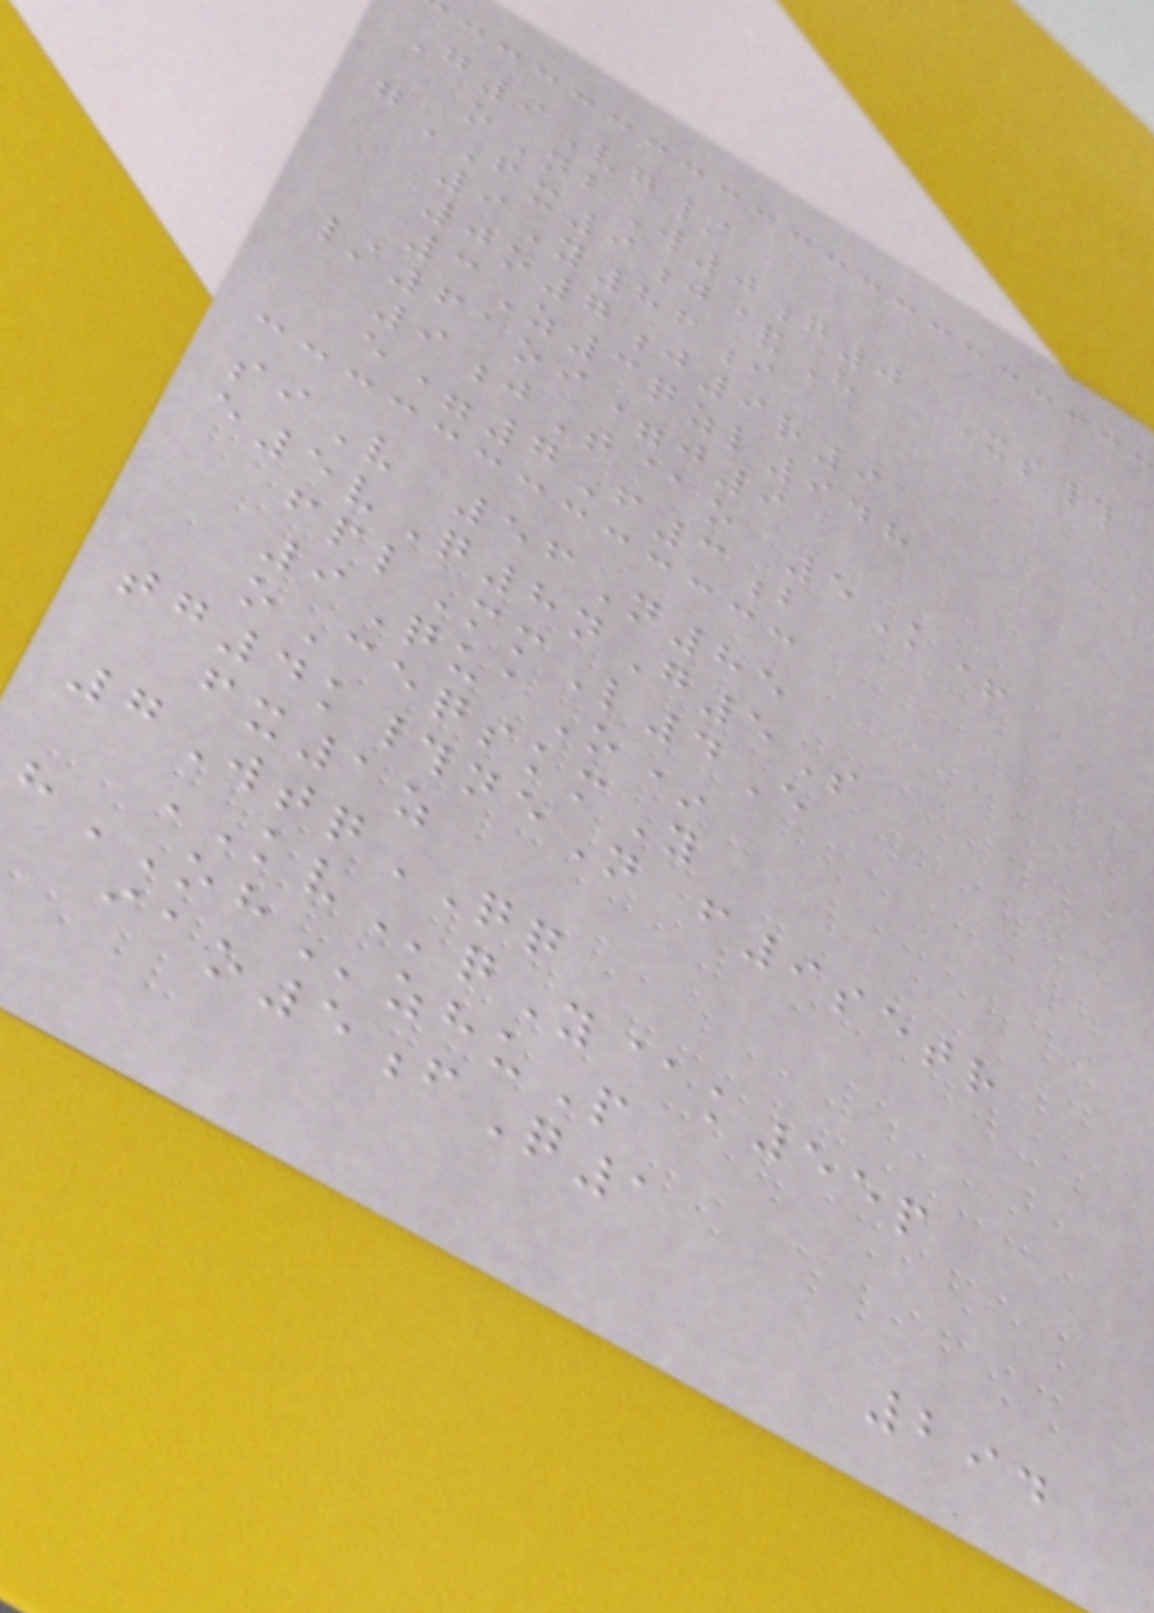G9Vg/
oNbW0g0 Xs#
gFX9j&H
9Y86i
0o7j9r9
3Z3qzl948
/61oi=j9
9jT@o 5K+
e=7F3b
siV 56N85
e5vQ8nG5S
fplMmL4E
9QuaO*
oCeqskmY
tg4k#neN f9setr
fx1z
7WtqQQ
KVqY@k55p
hOHzhuP
iao5fQ1
294
